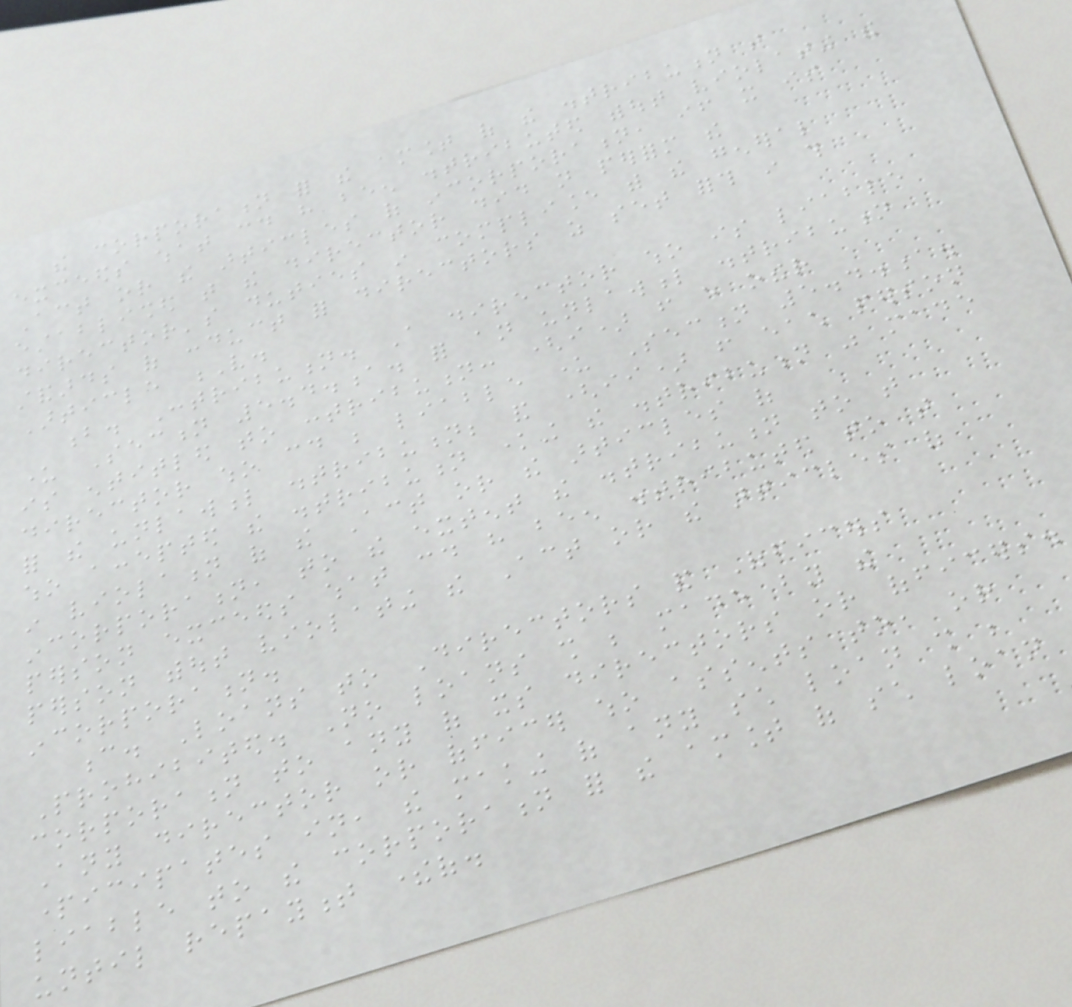the corporation for the amount of the distribution that
exceeds what could have been distributed without violating the
Act or the articles of incorporation, if it is
established that the director did not perform the
director's duties in compliance with the general
standards of conduct for directors as set forth in this
Article V.
b. Contribution. A director who is liable
under Section 5.4.a. for an unlawful distribution
is entitled to contribution: (i) from every other
director who could be liable under Section 5.4.a.
for the unlawful distribution; and (ii) from each person
who accepted the distribution knowing the distribution was made
in violation of the Act or the articles of
incorporation, to the extent the distribution to that
person exceeds what could have been distributed to that
person without violating the Act or the articles of
incorporation.
c. Loans to Directors and Officers
Prohibited. No loans shall be made by the
corporation to any of its directors or officers.
Any director or officer who assents to, or
participates in, the making of any such loan shall be
liable to the corporation for the amount of such loan
until repayment thereof.
